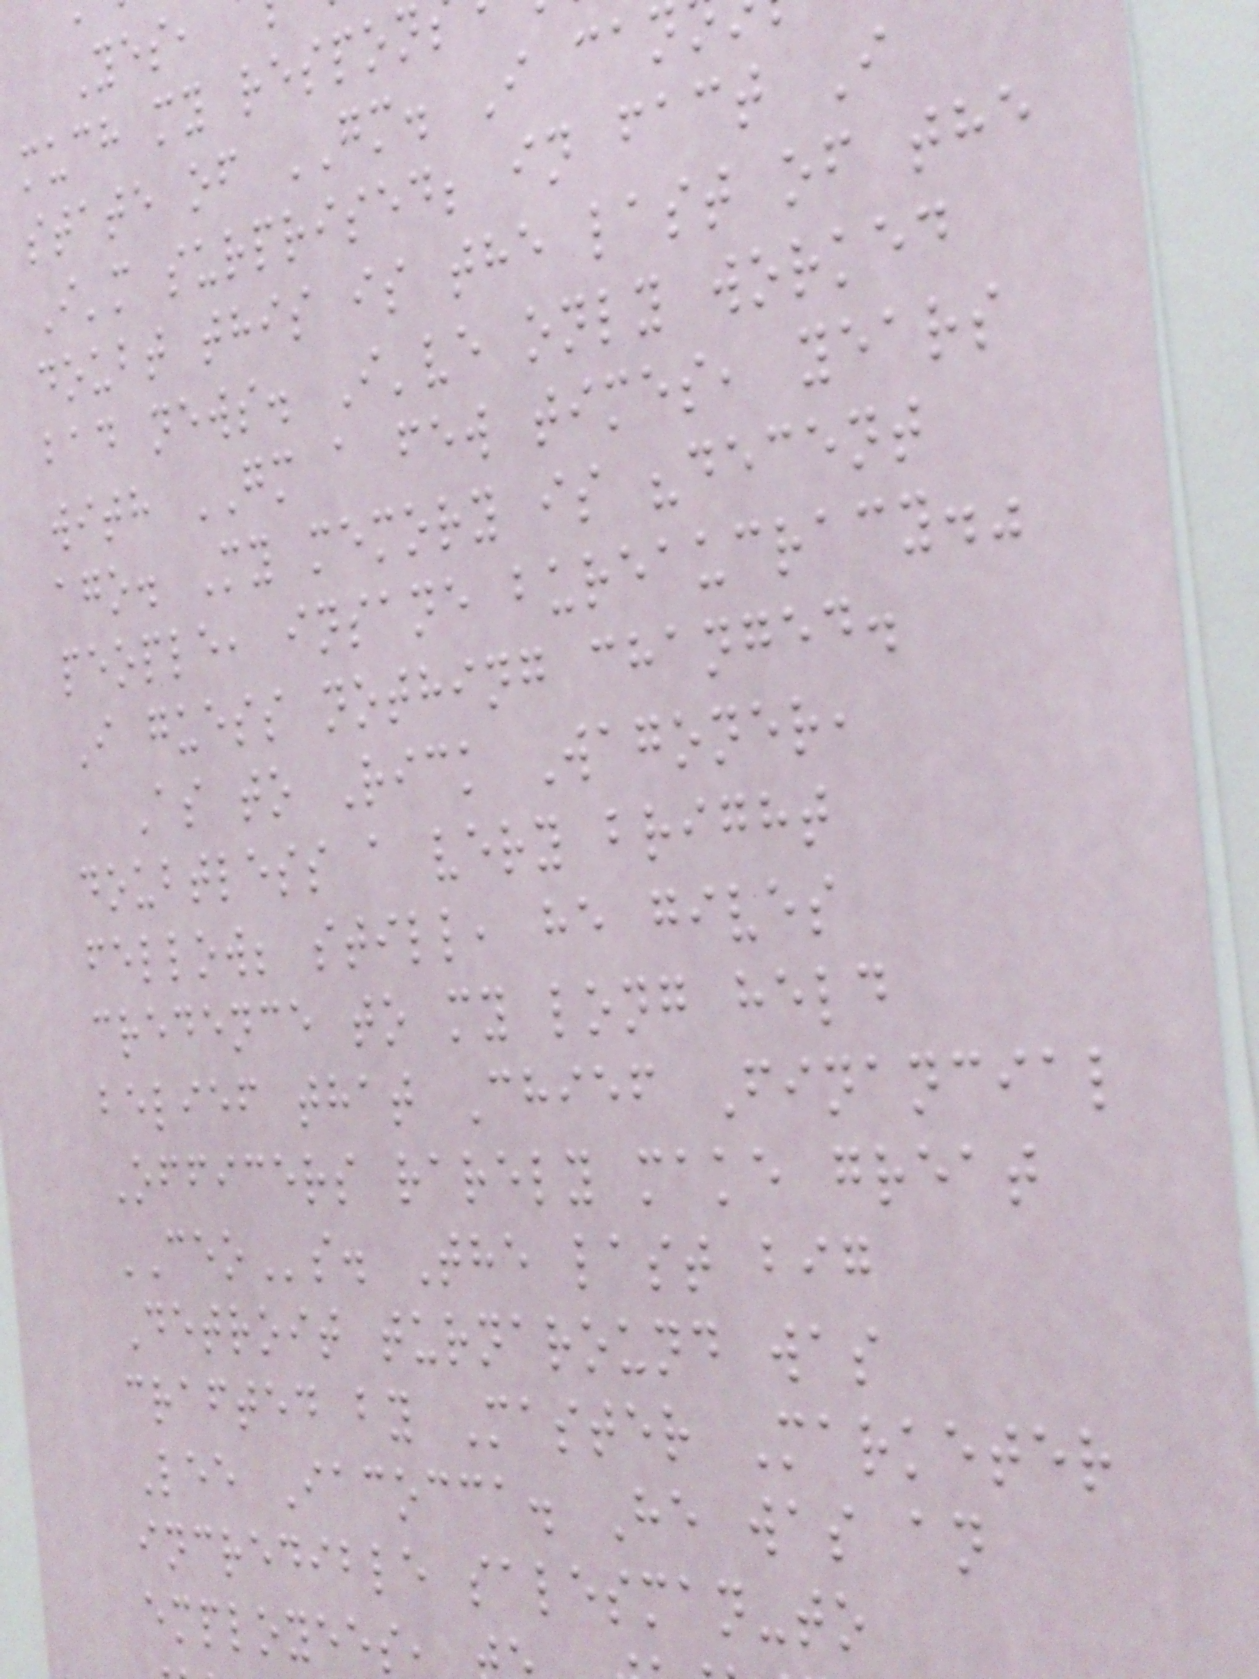much my respon
state of GM. I can
I'm surprised; in fact I
doubt this is the last of the
bad news. I've only worked
with GM a few times, years
ago. My memory is "decent
people, insane bureaucracy."
I guess nothing changed.
As to Rick Wagoner,
doubtless a very bright
fellow; still, he gives
credence to my long held
belief that Chief Financial
Officers rarely make great
CEOs. The last big
Detroit turnaround was
crafted by Master Marketer
Lee Iacocca. He was an
incredible salesman-to
employees,
